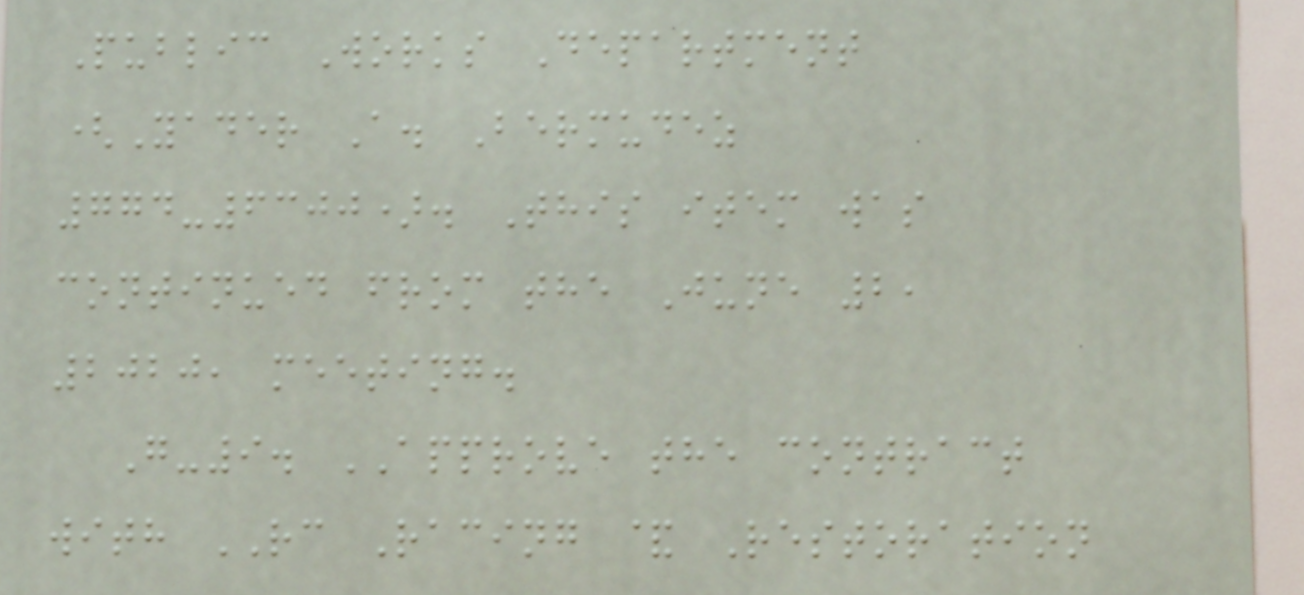Public Works Department
(Yader A. Bermudez
774-6300). This item was
continued from the June 2,
2020, meeting.
G-9. APPROVE the contract
with RC Racing & Restoration
